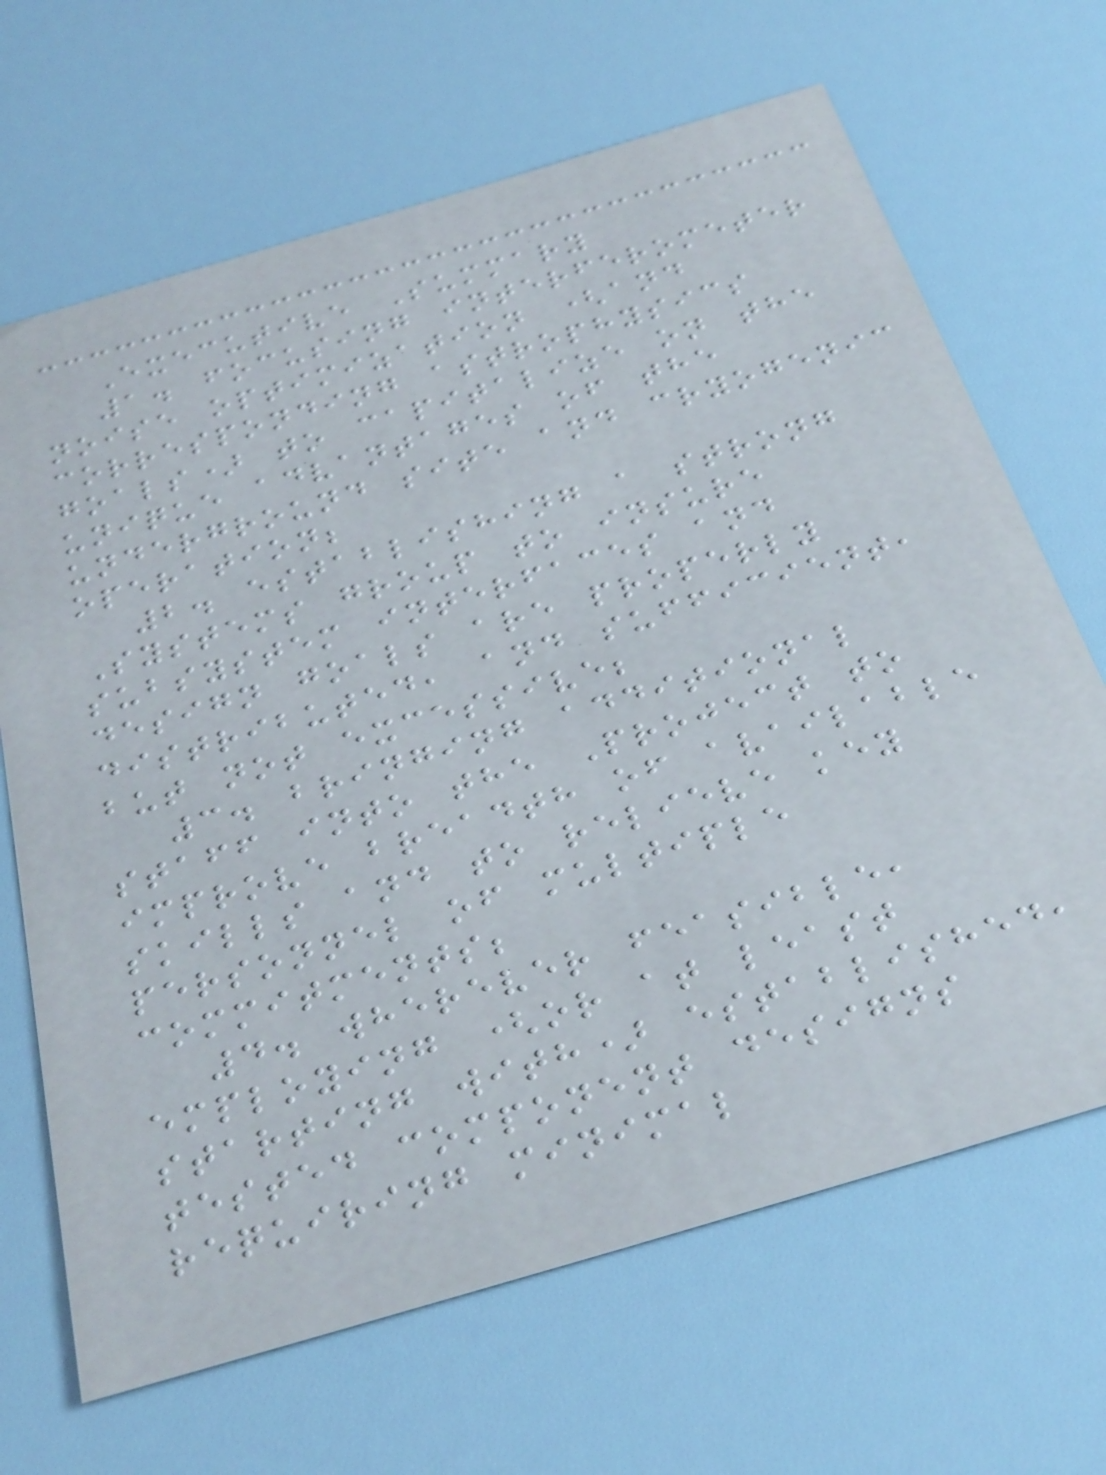Executive Summary
1. focusing interferometer
noise optimization (and
corresponding astrophysics
goals) to capitalize on the
unique advantages of the
underground site and cryogenic
operation;
2. establishing a strong
Systems group to insure
subsystem interfaces and
design goals are properly
distributed, and sufficient,
but not excessive;
3. bringing additional
staff into the Project to
improve breadth of available
skills and to relieve key
personnel of multiple
commitments;
4. wherever feasible,
employing (or at least
starting with) established,
tested component designs
requiring minimal
